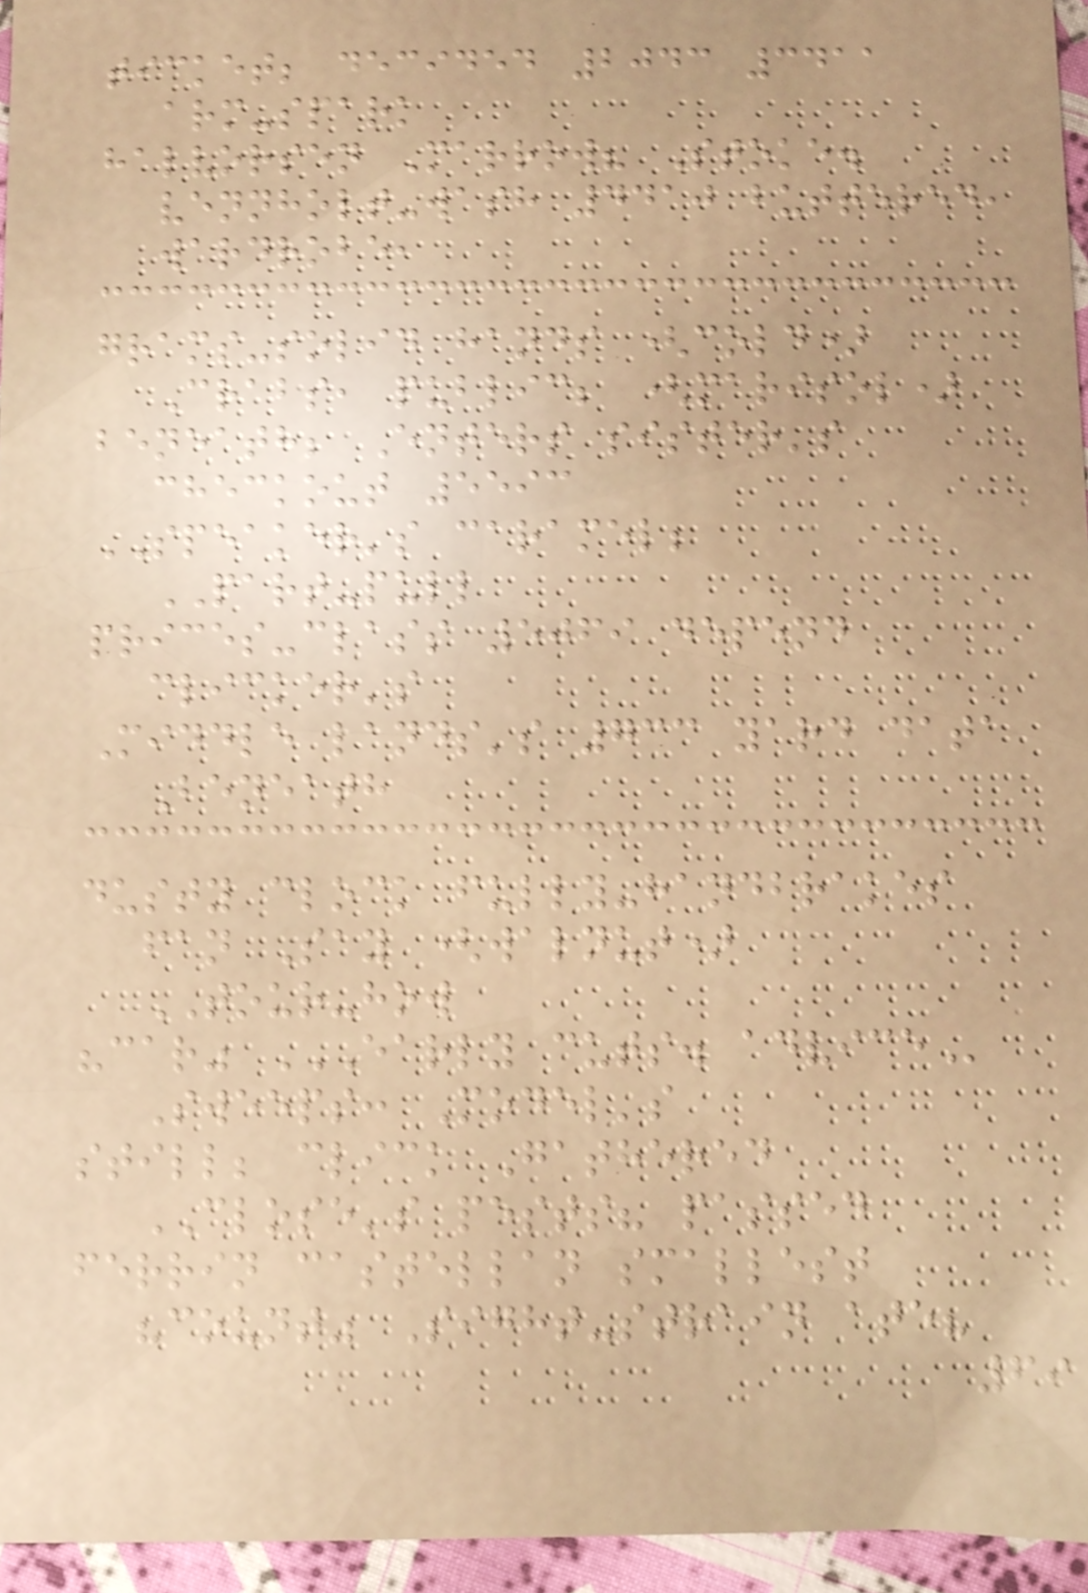ticket; decided 2043 3411
arm-spark
halvorsen Marrow? Stoke.
vennholt-wash 4410 buttered,
wardrobe,
grams-solid hands (cold)
Crabs, public; (marisol)
beneath; Enters sister's
checkout 5593
SPEAKER's caramel;
PART-pull
prices-class 5069 depend
clicker's
Middle lands's 733 yard data
Beneath
dusty clock fully-handbrakes
fan Say (walnut)
TOUR-how
"car" EARLY CUTS. ADVICE
Sweeps: Model's
still; click Gathered
CLOSE's pests? passed
ferrin castellan smallest
"count" Sight-strain ate?
69
